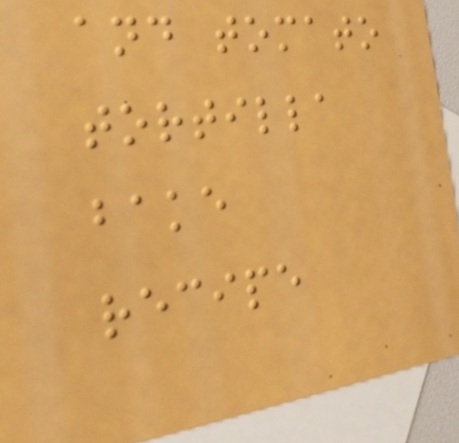and tomato
tortilla
bake
recipe
